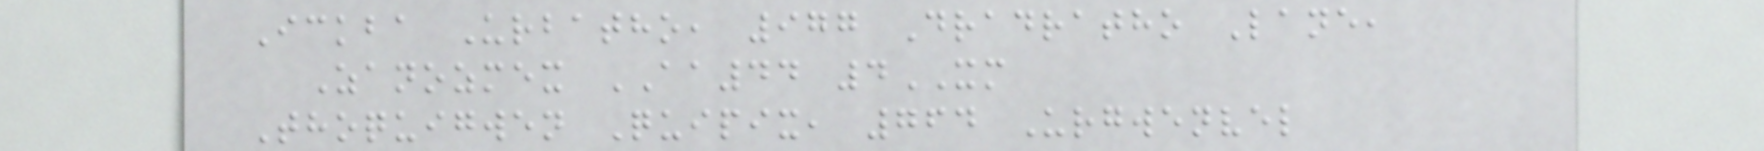Ickba Urbatho, 977 Dradratho Lane,
Zanozmex AA44 4XM
Thoquigwen Quipix, 764 Urgwenvel
